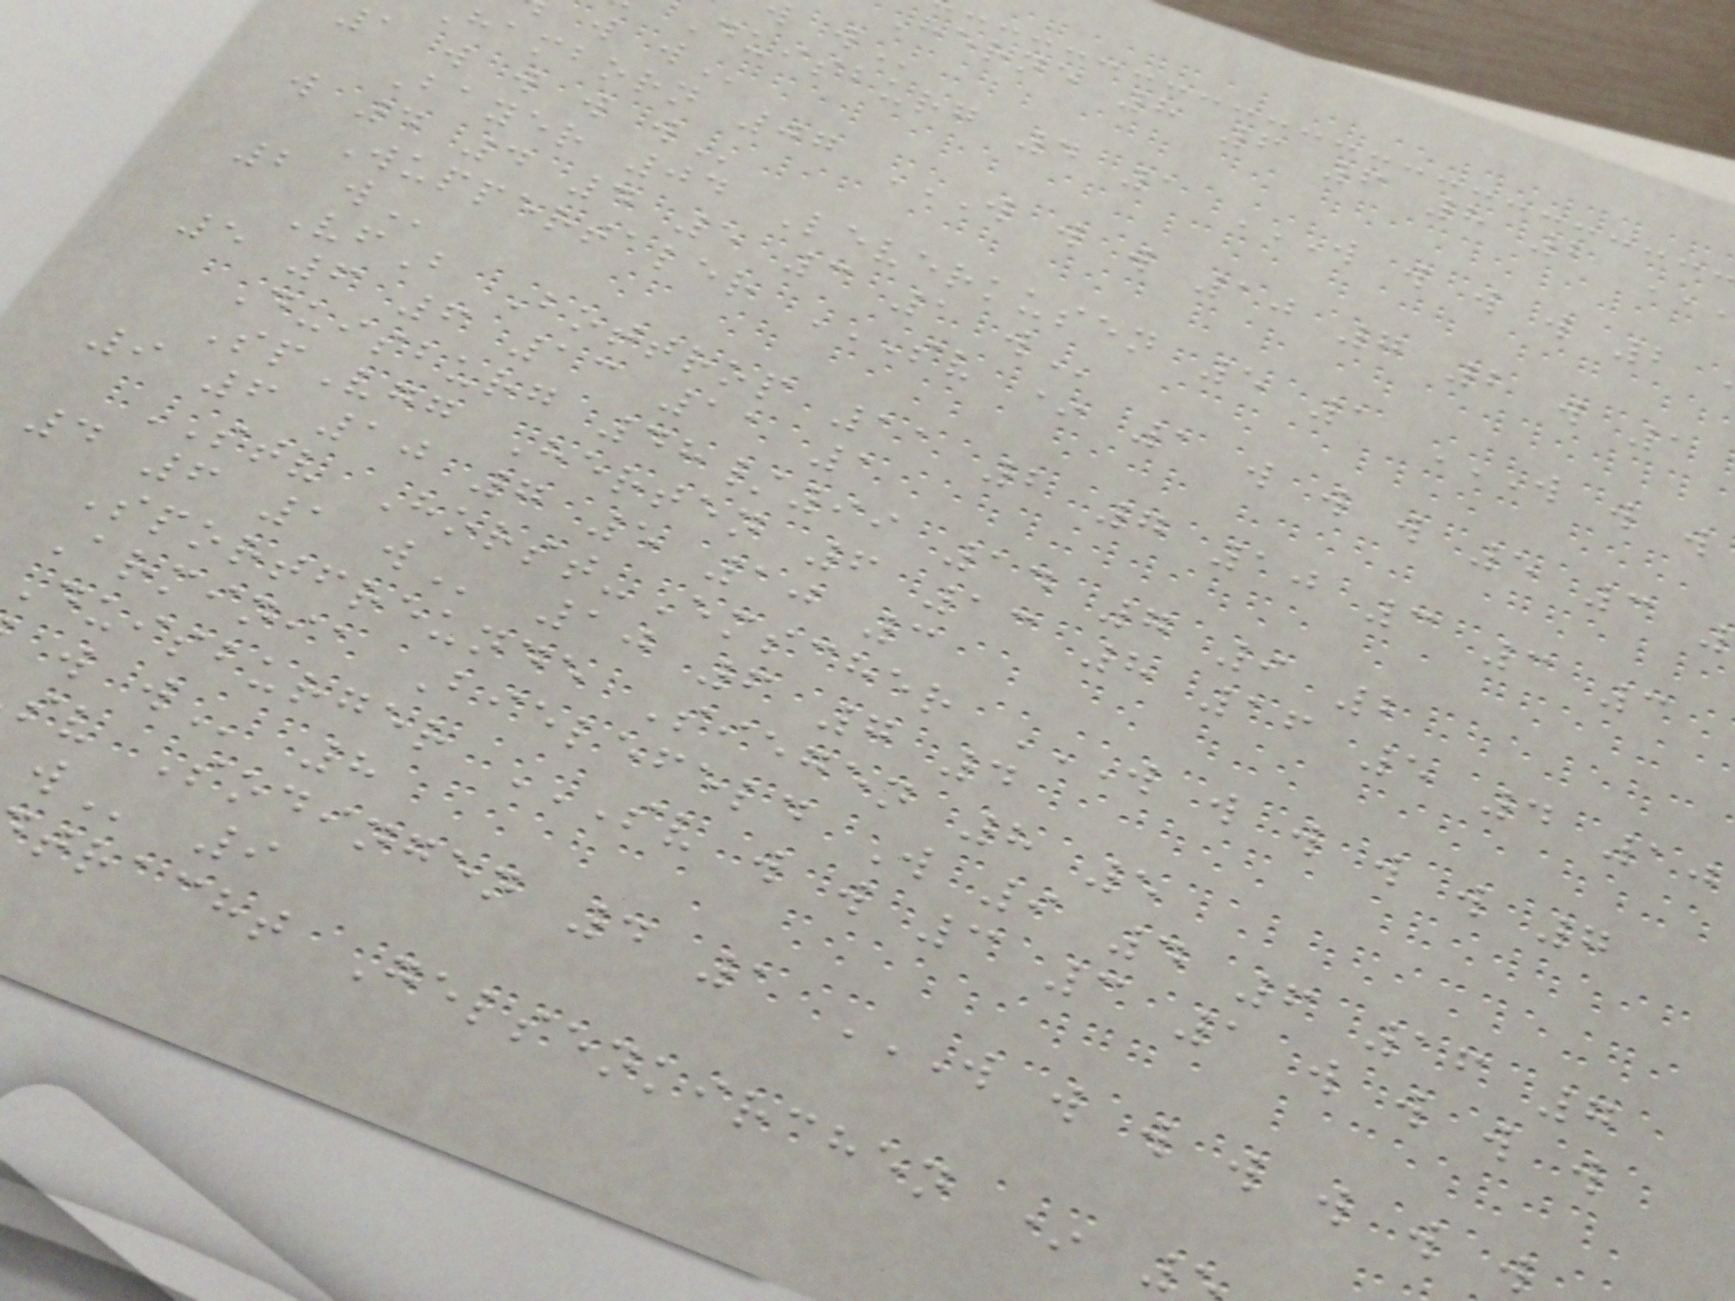Herne 8 6 6 8 2
1 w w w
w 4 4 4 5 3 1
VfB Bottrop 11 2 7 10 3 3 3
5 6 6 13 11 1
Duisburg 48/99 14 7 9 2
SpVgg Herten 6 13 8 16 5 4 10
9 6 10 7 5 10 3
STV Horst-Emscher W W W W W 7
4 6 1
Sportfreunde Siegen 8 5
Arminia Bielefeld W 9 4 6 16 7
Duisburger SV W W 3 3 1 W W W W
tracht Gelsenkirchen *
